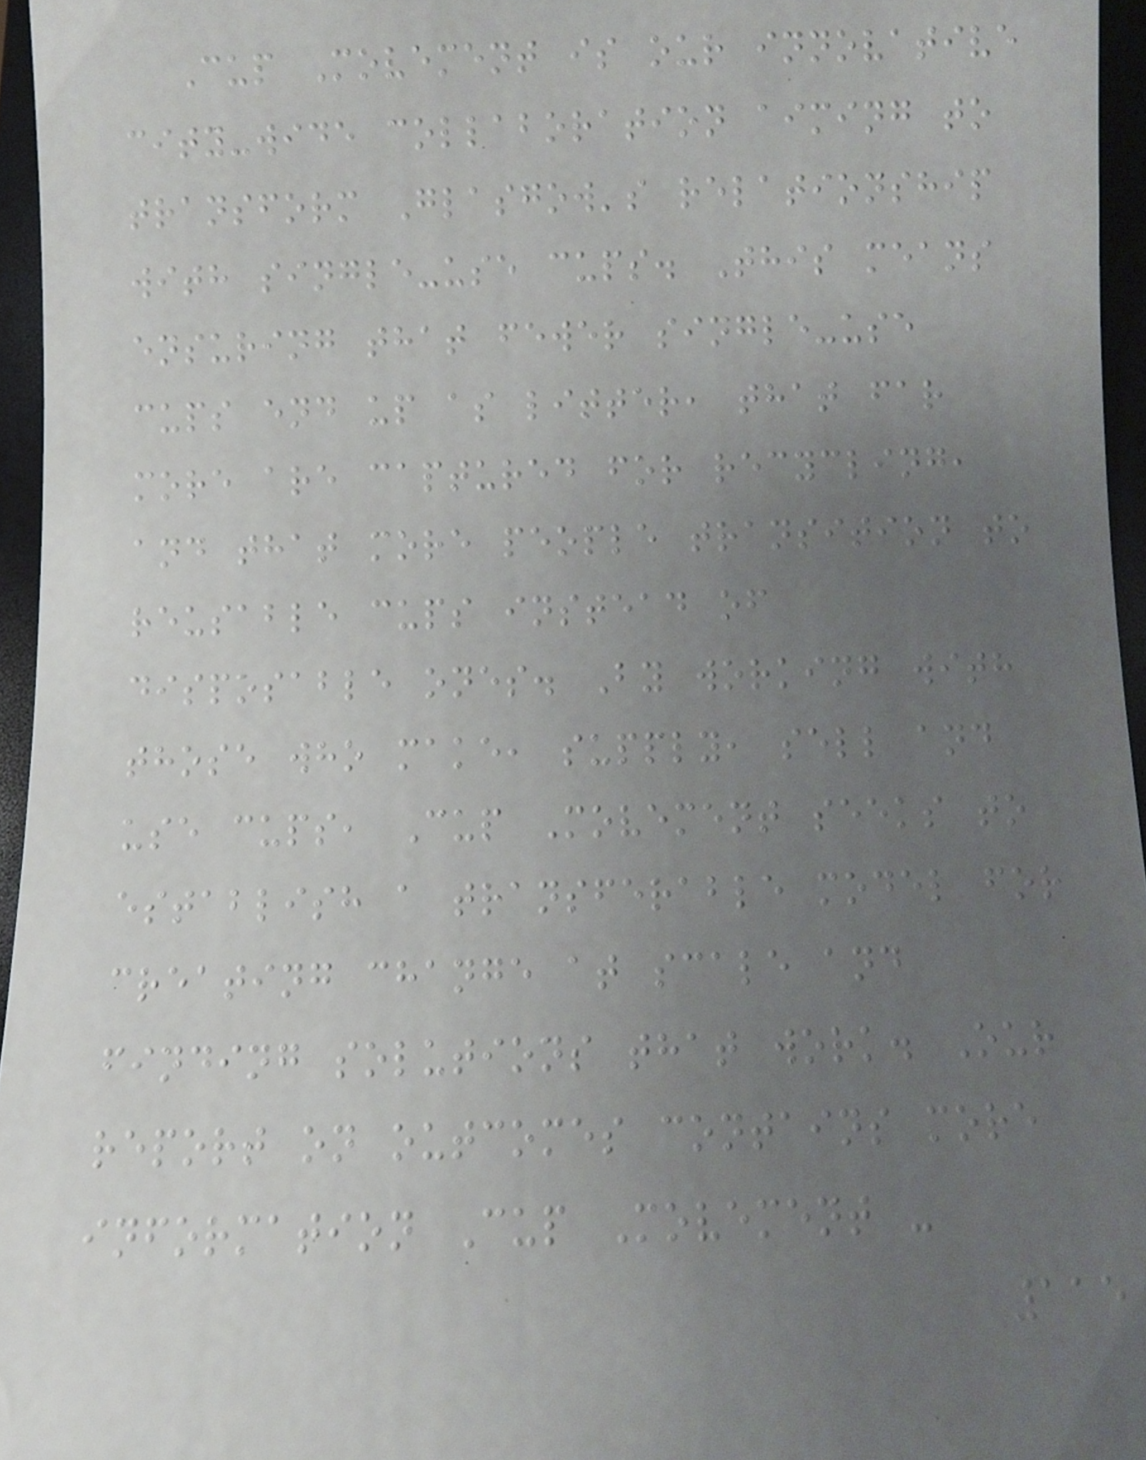Cup Movement is our innovative
city-wide collaboration aiming to
transform Glasgow's relationship
with single-use cups. This means
ensuring that fewer single-use
cups end up as litter, that far
more are captured for recycling,
and that more people transition to
reusable cups instead of
disposable ones. By working with
those who make, supply, sell and
use cups, Cup Movement seeks to
establish a transferable model for
creating change at scale and
finding solutions that work. Our
report on outcomes contains more
information Cup Movement -
115
